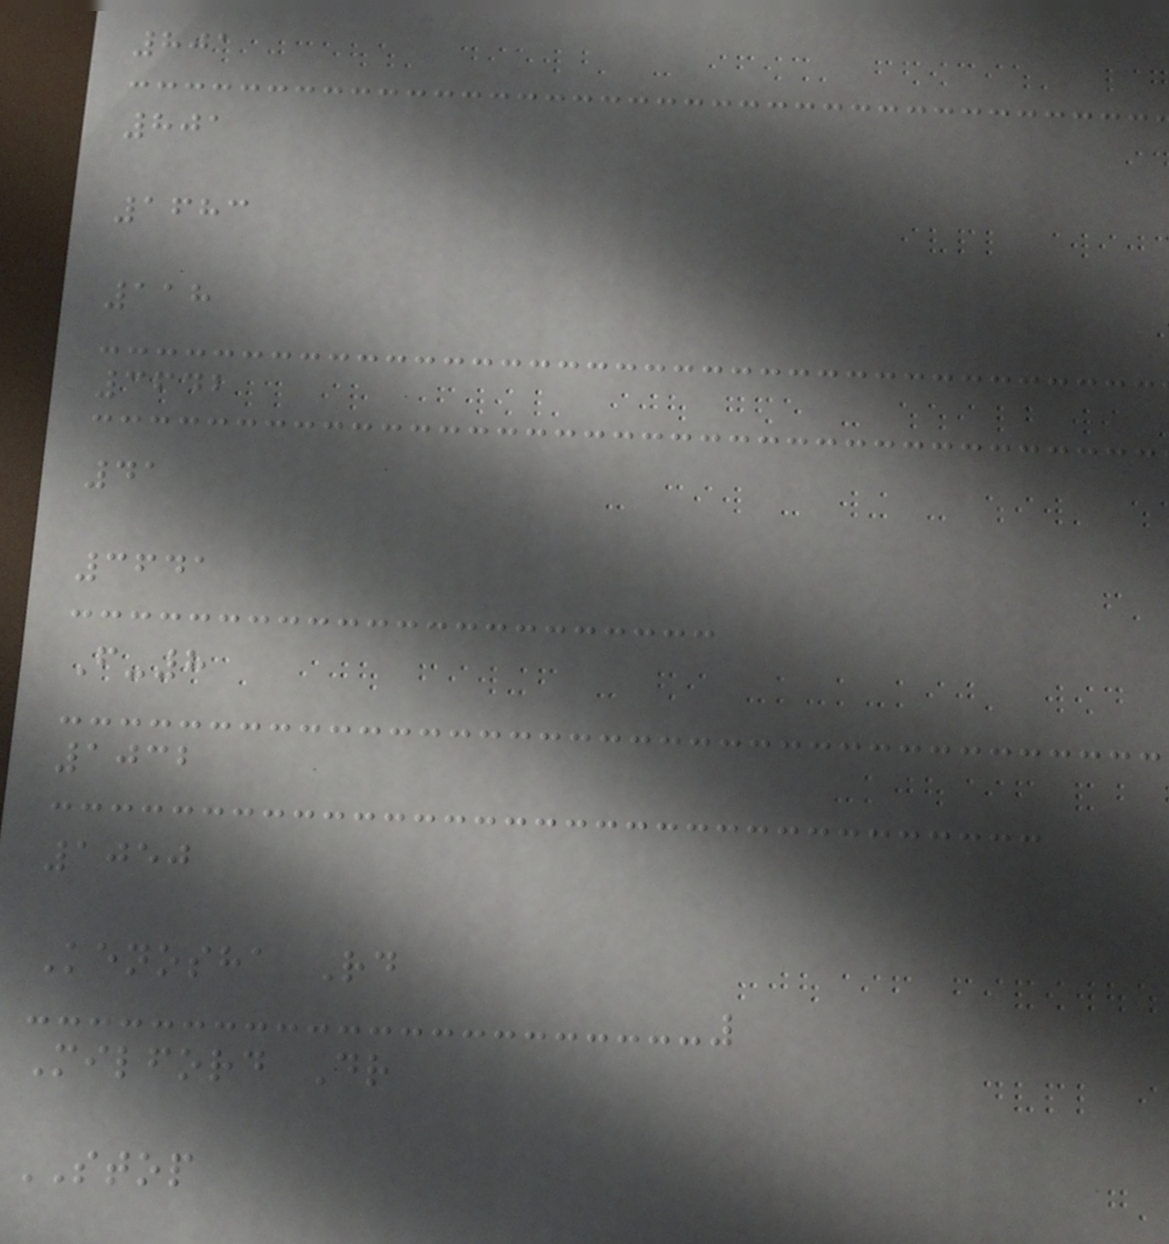801
801
1683
118
3642
41
3641
F-8
1032
1050
Kenosha Rd
Milford Dr
STOP
